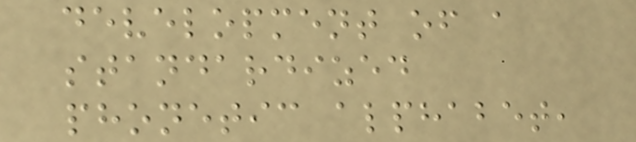development of a
standardized
phonetic alphabet,
